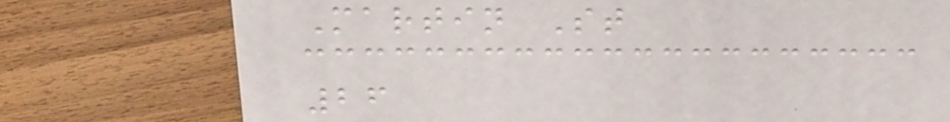Martin St
26
